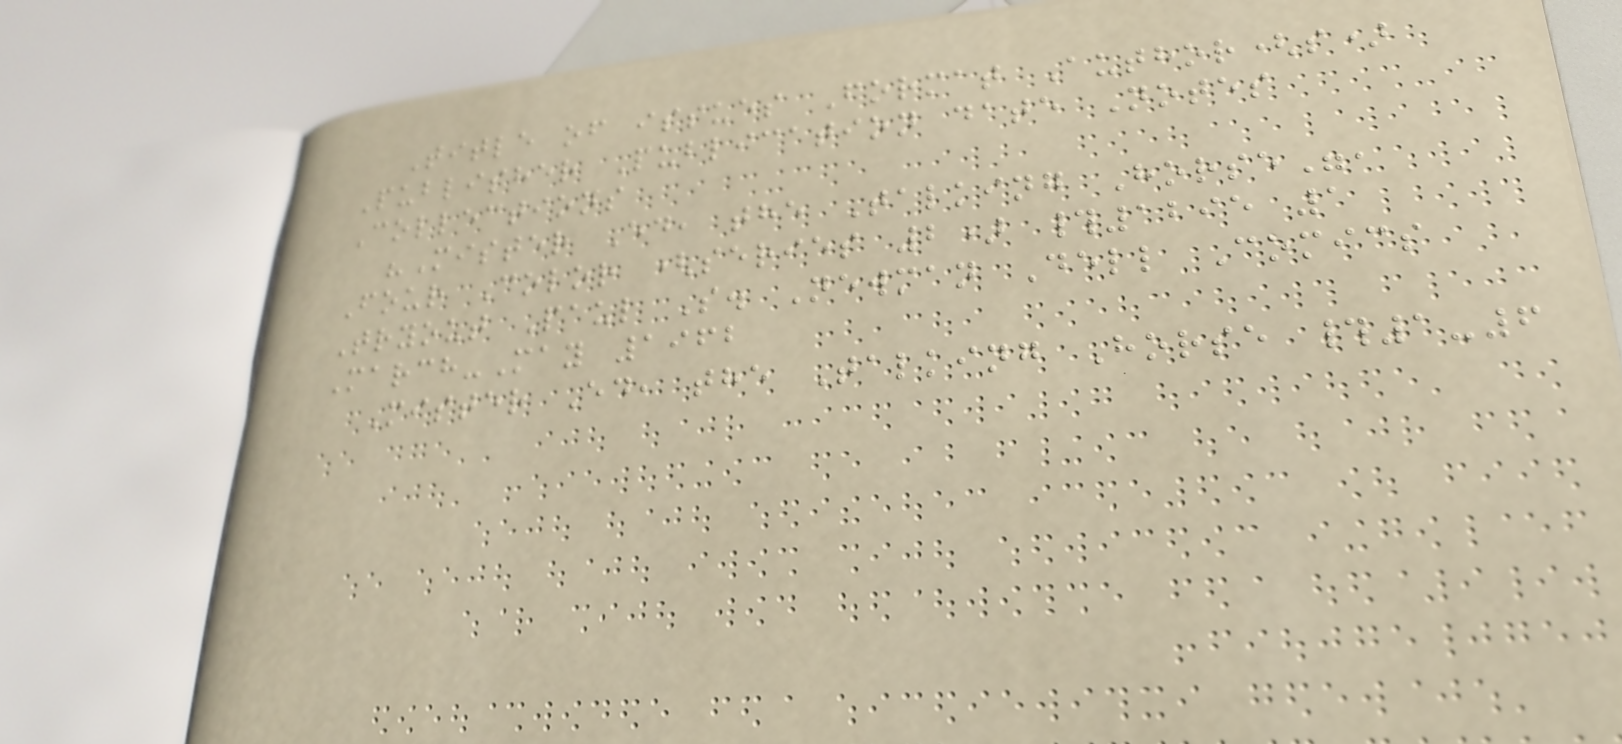Title of issues Format Author(s)
Publisher Publication date Notes
Collections
"Mister Ed, the Talking Horse",
Four Color (series 2) #1295 1
Tryout Paul S. Newman Dell Comics
March-May 1962
Mister Ed, the Talking Horse #1-6
